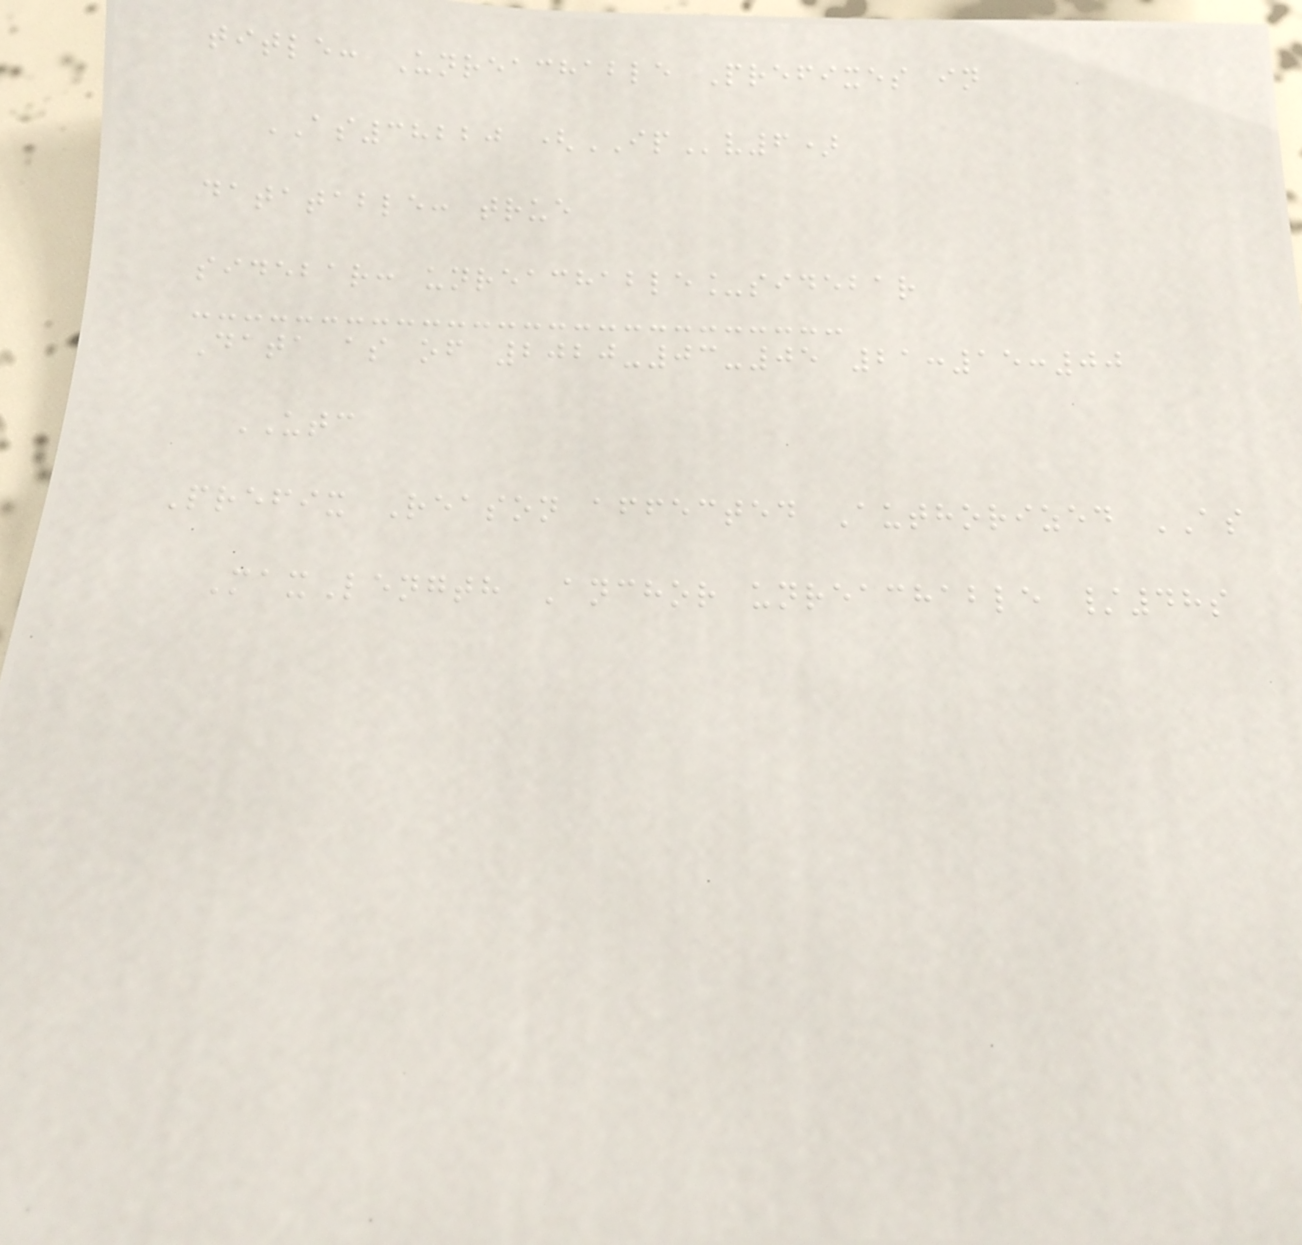title: Unreachable Prefixes in
AS38220 (IPv6)
datatable: true
sidebar: unreachable_sidebar
Data as of 2020-03-05 21:15:00
UTC
Prefix Reason affected Authorized AS
MaxLength Anchor unreachable /48s
